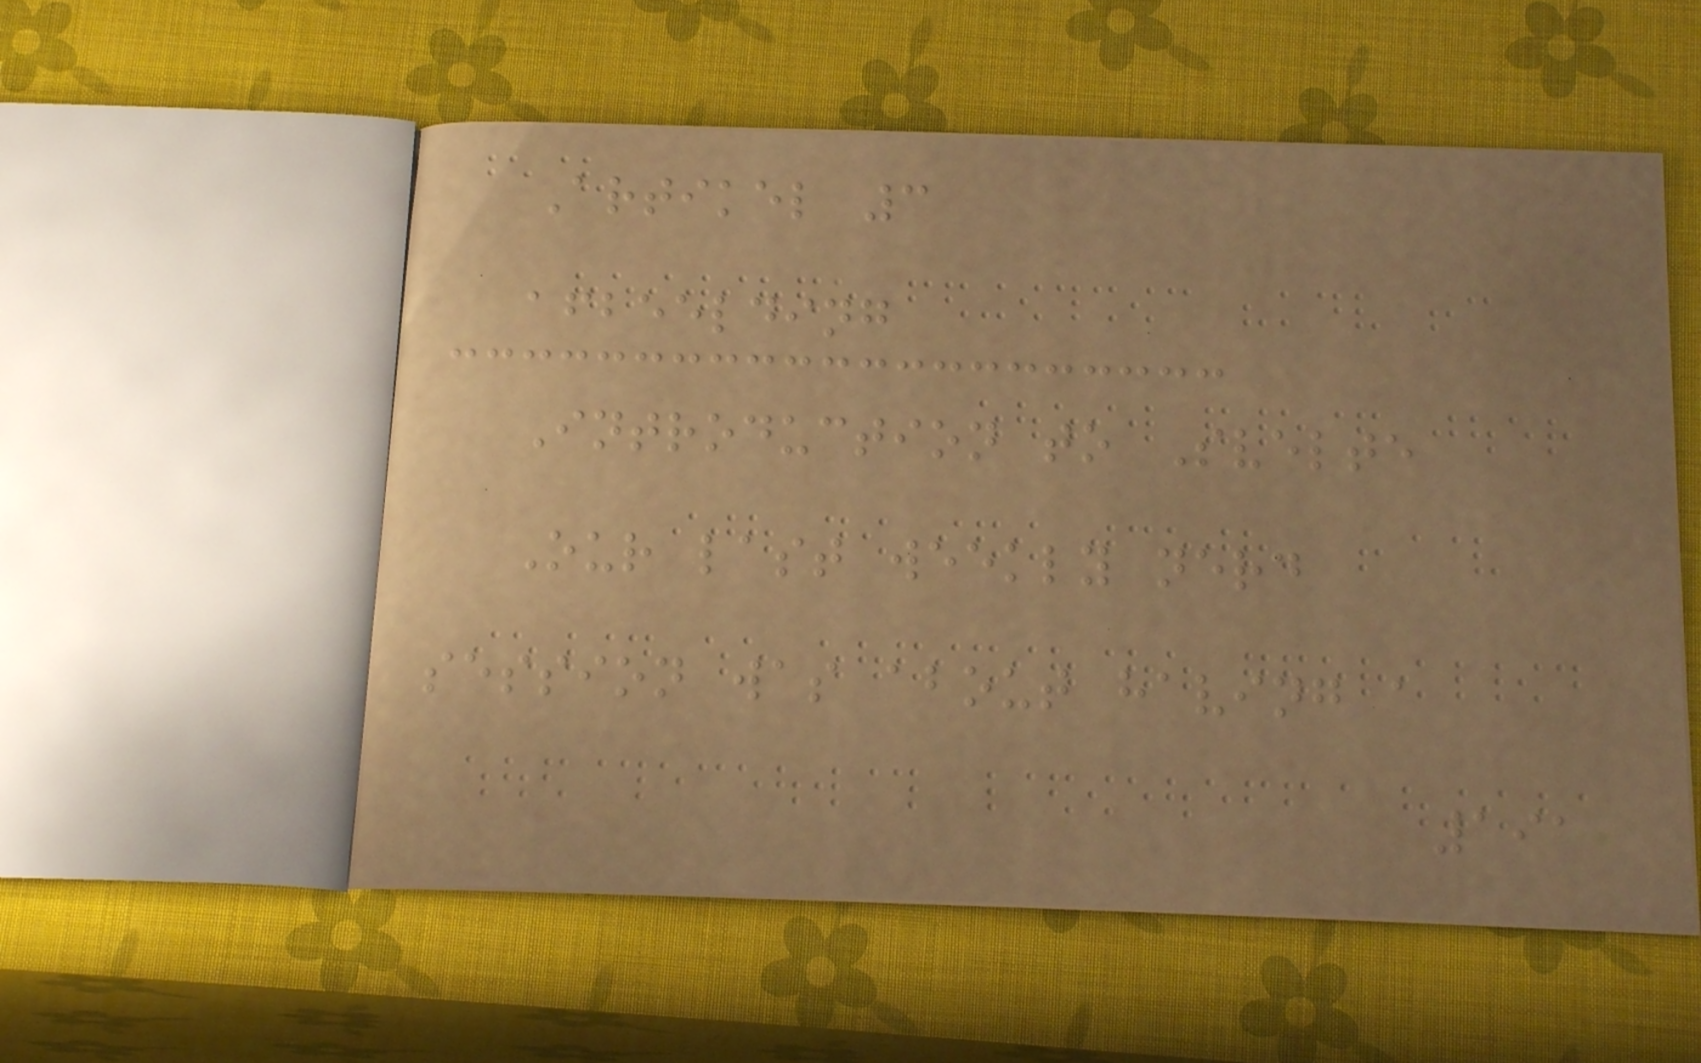Artikel 3
afbeelding
Introduction to Svelte
Our last weekly nerd
session was about having a
191
